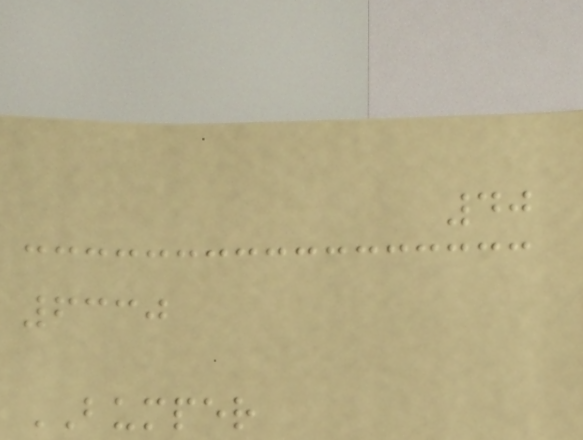40
6330
BUMPER
